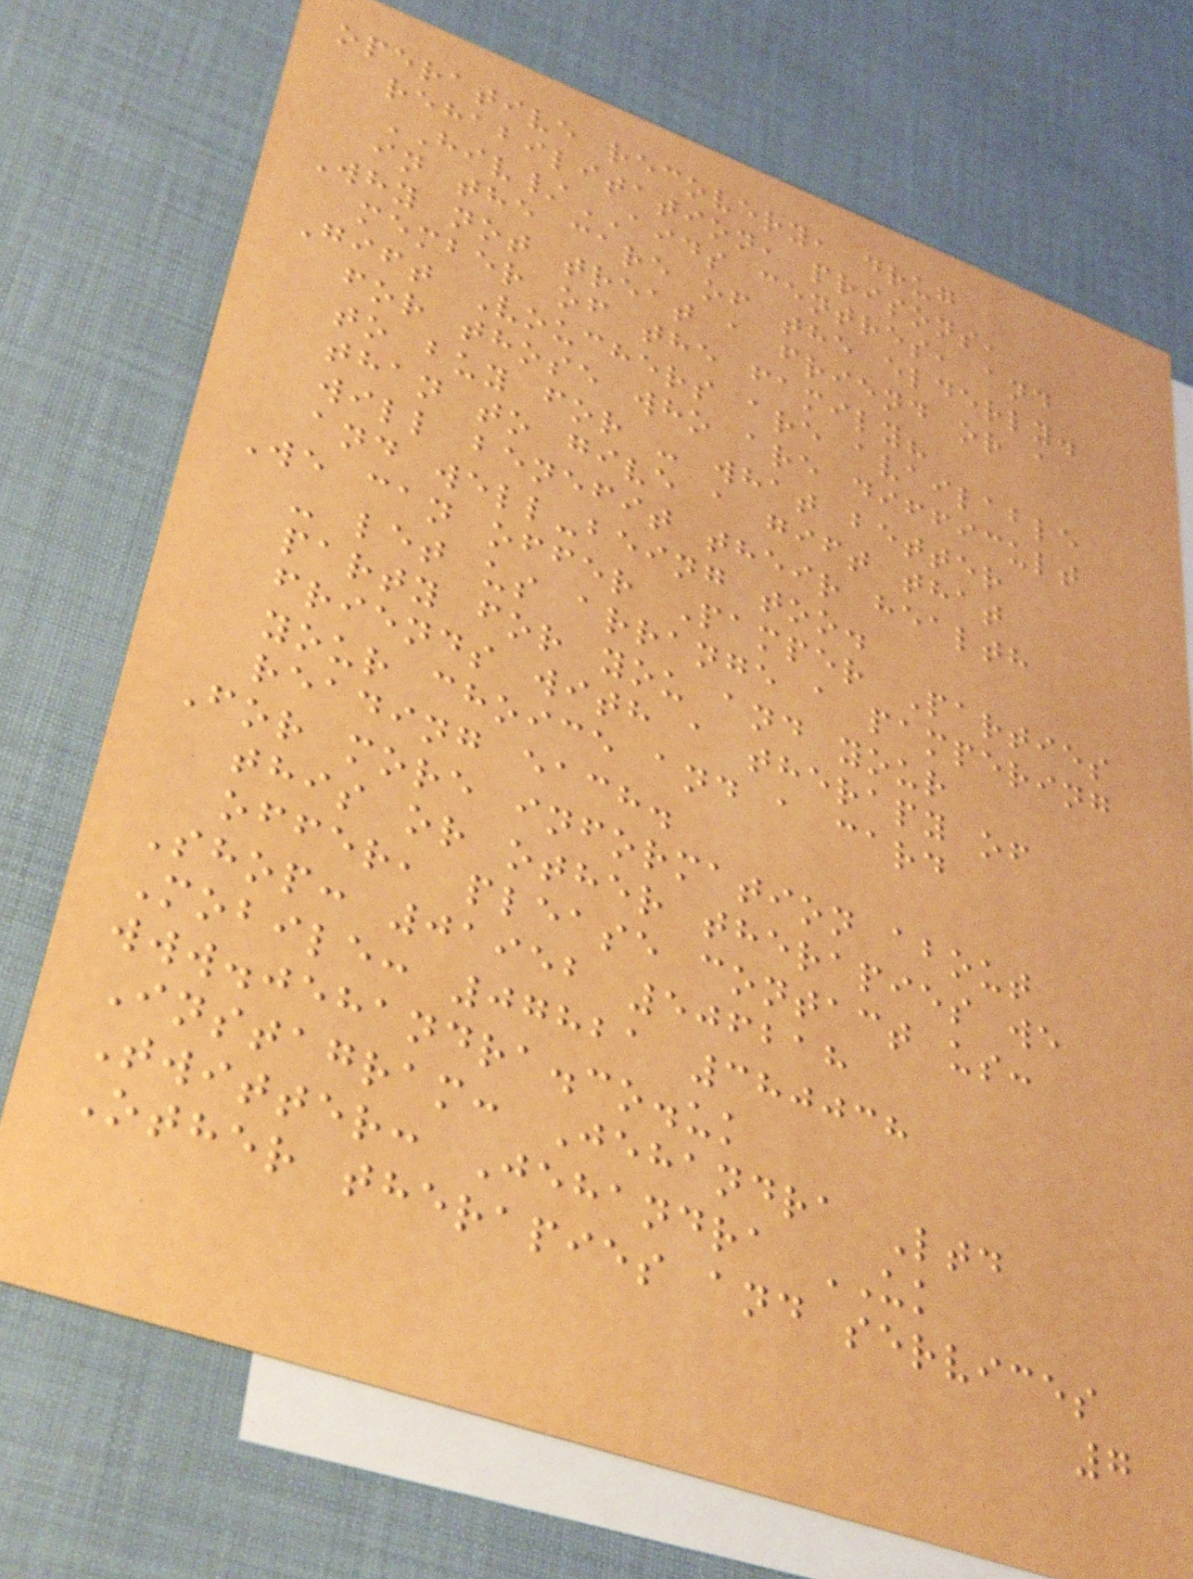operative recovery, drug
rehabilitation, prisons,
HIV/AIDS centres, and
in the care of the elderly.
Why not treat a friend or a
member of the family?
Gift Vouchers are available
for those who are difficult
to buy for - what better
than to give a gift that
will benefit their health
and well-being too.
We can offer Pamper Parties
- let us arrange a pampering
party for you and your
friends with a therapy of
your choice and a card
reading each.
For more information about
this or other therapies we
offer, please contact us:
Shop: 01952 506218
Mobile: 07821 380038
www.jehandra.co.uk
Instagram: Jehandra Ltd
Twitter: Jehandra UK
Other therapies and services
7
